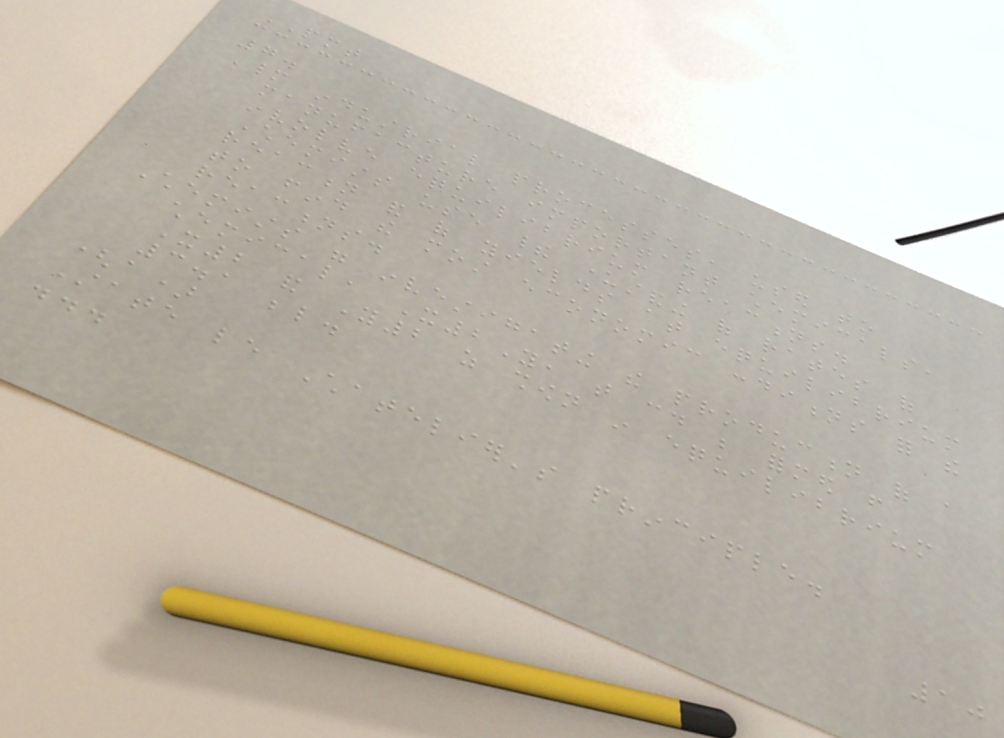PMT
7.
Many industrial processes, used to
manufacture important chemicals,
involve equilibrium reactions.
Chemists use their understanding of rates of
reaction and of yields at equilibrium
to find the most economic conditions for the
reactions.
Chemists were investigating the production of a
chemical, X2Y, that could be formed from
X2 and Y2 as shown in equilibrium
3.1 below.
(a)
State le Chatelier's principle.
...
10
